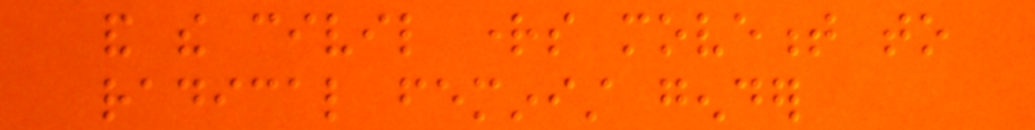and the civil rights movement to
radical feminist gender
